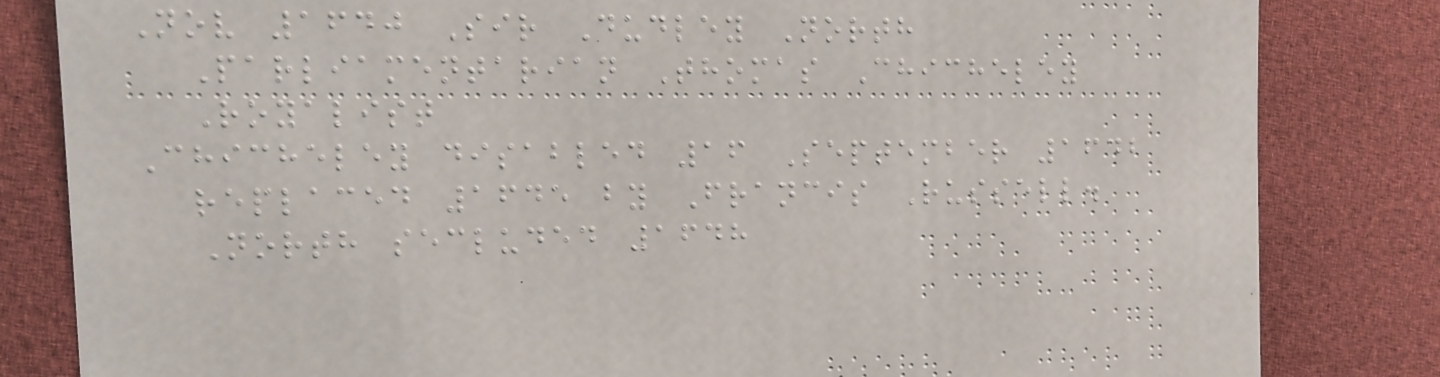Nov 1640 Sir Dudley North
Parliamentarian Thomas Chicheley
Royalist
Chicheley disabled 16 September 1642
replaced 1645 by Francis Russell.
North secluded 1648
